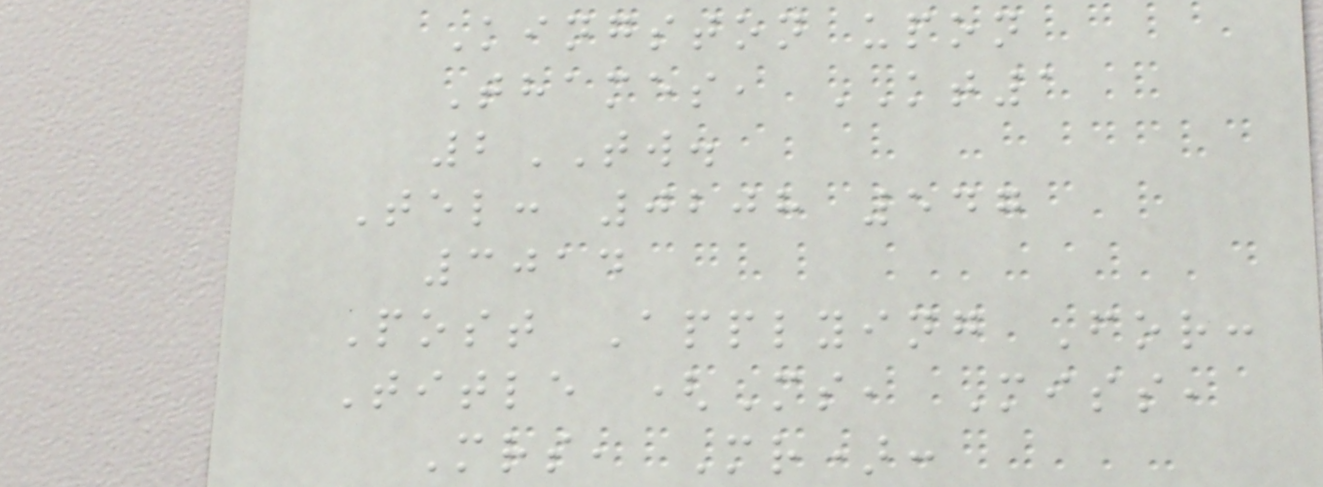Kingston upon
Thames, KT1
2TW.
Tel: 0208 547
3014
Post Applying For:
Title (Ms, Miss,
Mrs, Mr):
